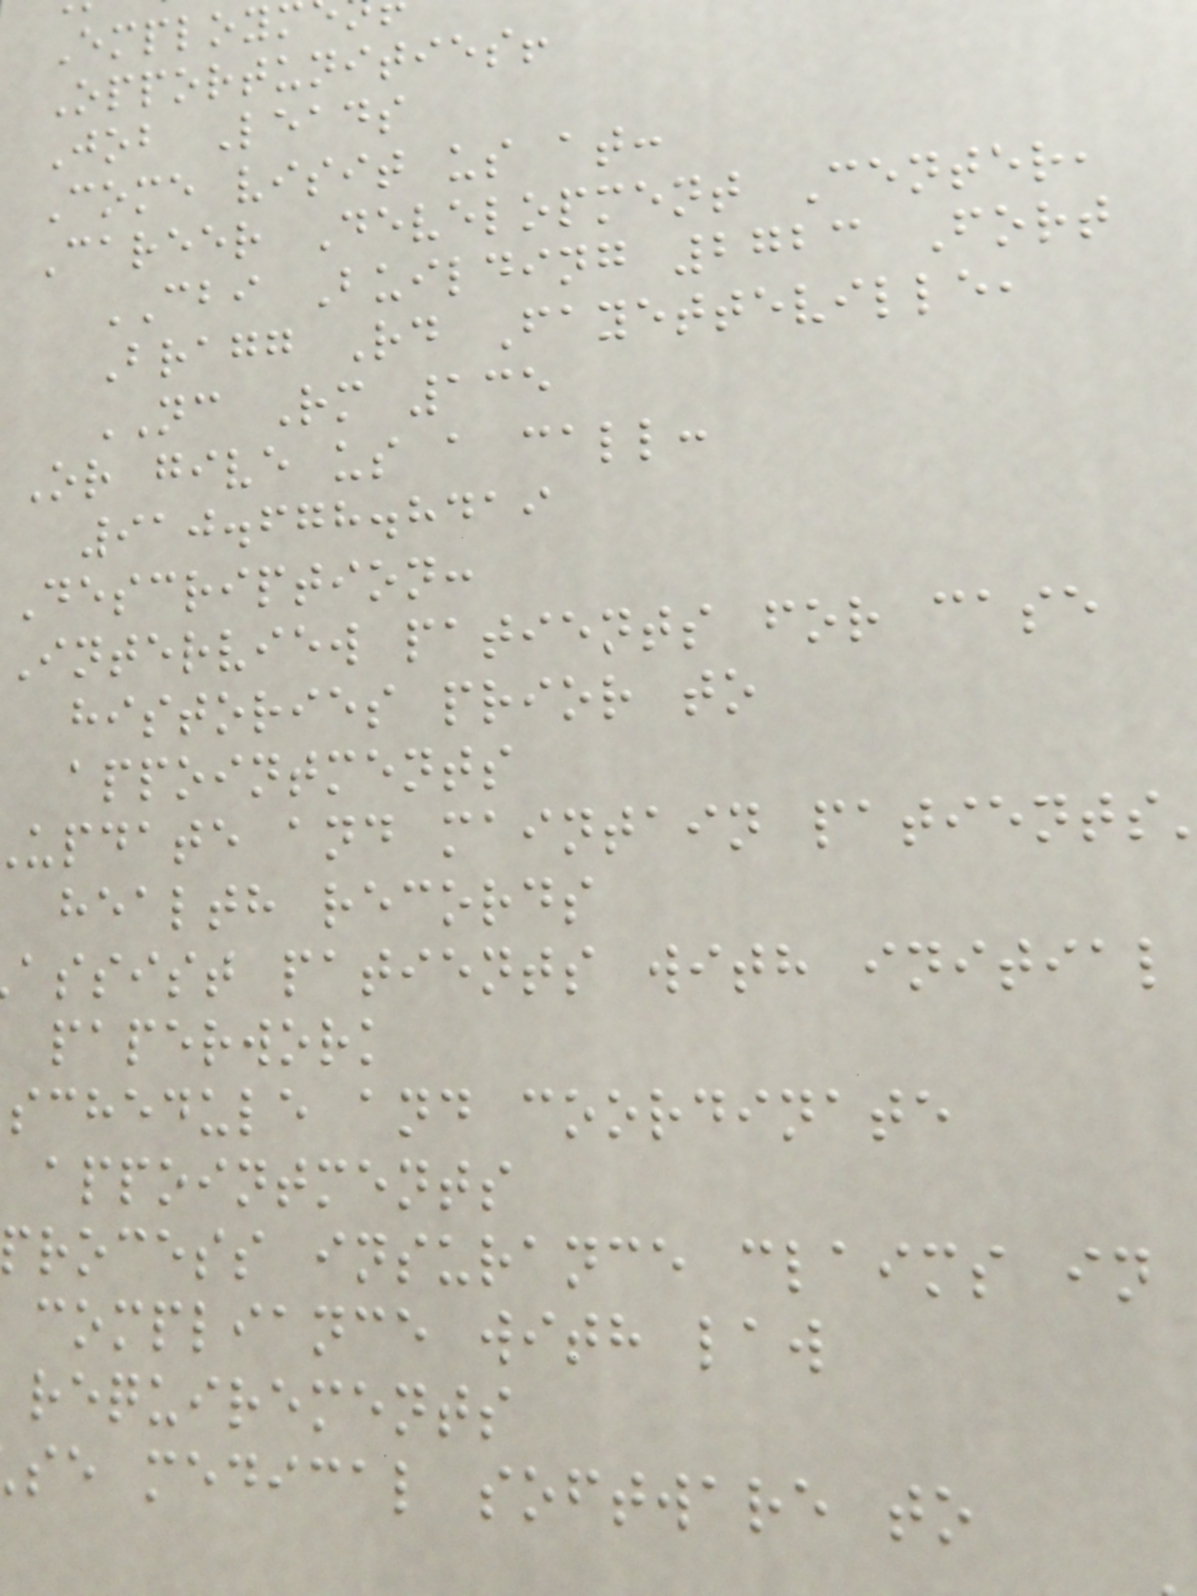Employ
Opportunities!
Job Leads
Come visit us at:
Career Development Center,
CBI Building 2723 Fort
Bragg Rd Fayetteville,
NC Rm 135
Or give us a call:
910.678.8419
Description:
Interview patients for case
histories prior to
appointments
update and maintain patients
health records
assist patients with initial
paperwork
schedule and coordinate
appointments
process insurance claims in
compliance with law
requirements
se medical software to
